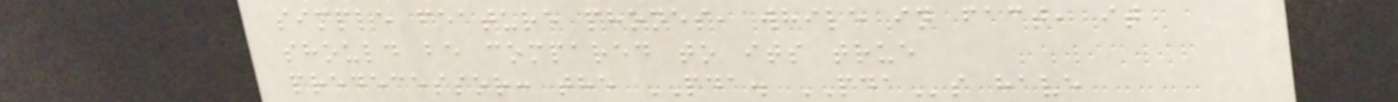simple feature phones, while in fact, it
should be compared to its true
predecessor: the PDA. PDAs have
